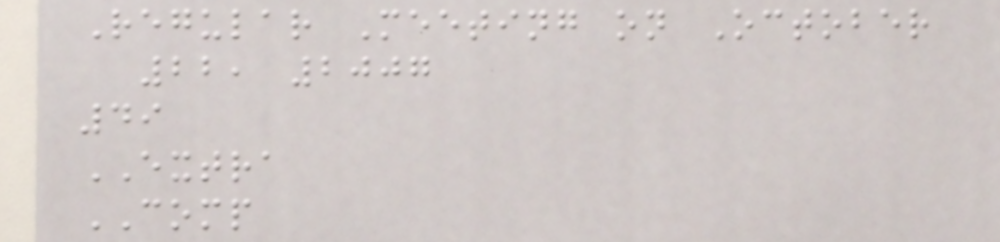Regular Meeting on October
22, 2007
49
EXTRA
COMP
